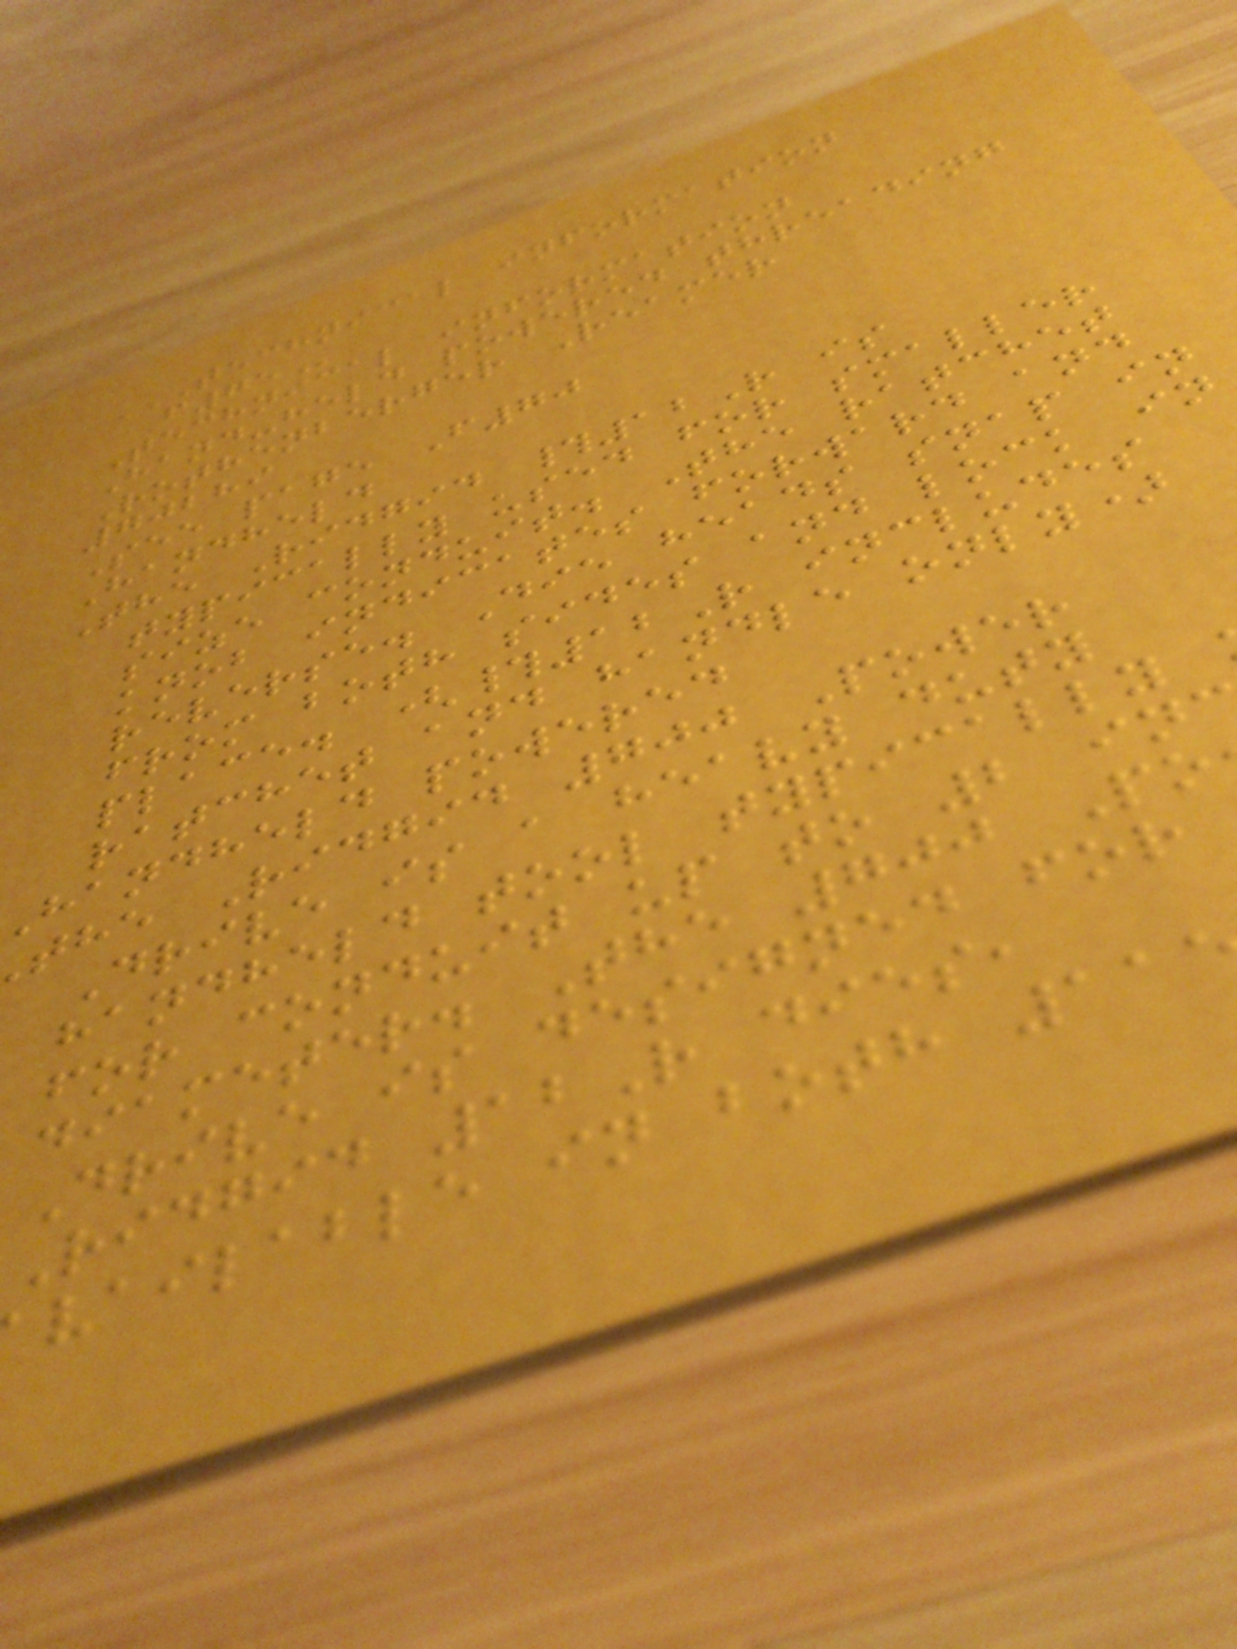TECHNICAL INFORMATION
Technical information
Hand-held powered threading
Rothenberger Reamer
70289
See page F70
Handheld
The Ridgid #12R is
typically used for smaller
size conduit. The ratchet
knob indicates forward and
reverse. Die heads snap in
from both sides and lock in
place. (#12R includes
ratchet and handle only)
handheld powered
the Ridgid 700 Power
Drive is a heavy duty
handheld tool typically
for conduit up to 2 in
diameter. The 700 Po
Drive is designed for
Ridgid 12R dies,
vailable in both 11
